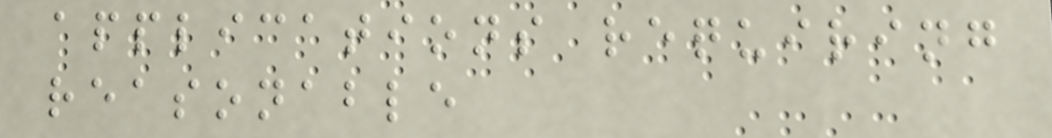applications requiring
reasonable
